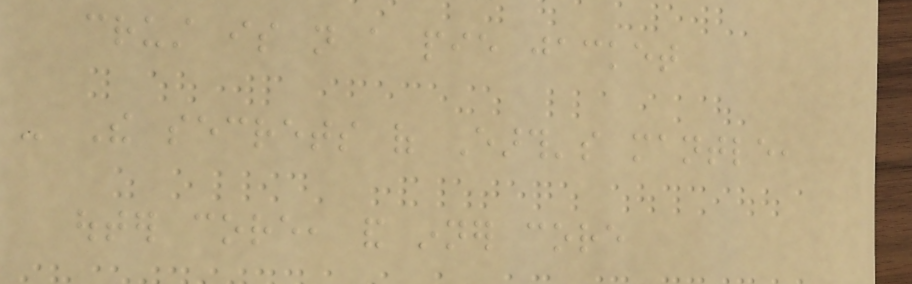crust is not a pie jacket
- The secrets of Earth's mantle,
outer core, and inner core
